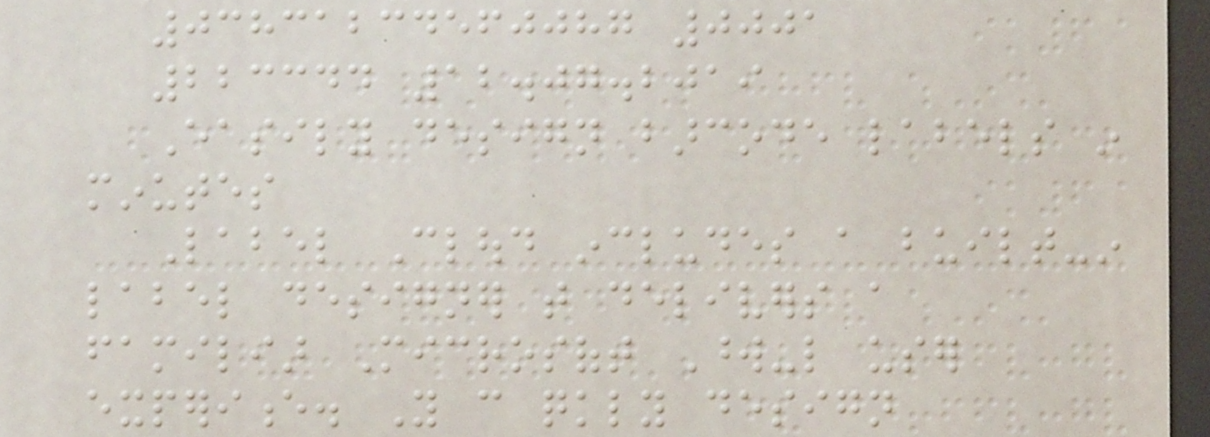03831234560087 0001
223344 12.07.2019
Easily design barcode labels in
minutes
Label Cloud includes a built-in
label designer that delivers a
familiar Microsoft Word-like user
experience. You can quickly design
